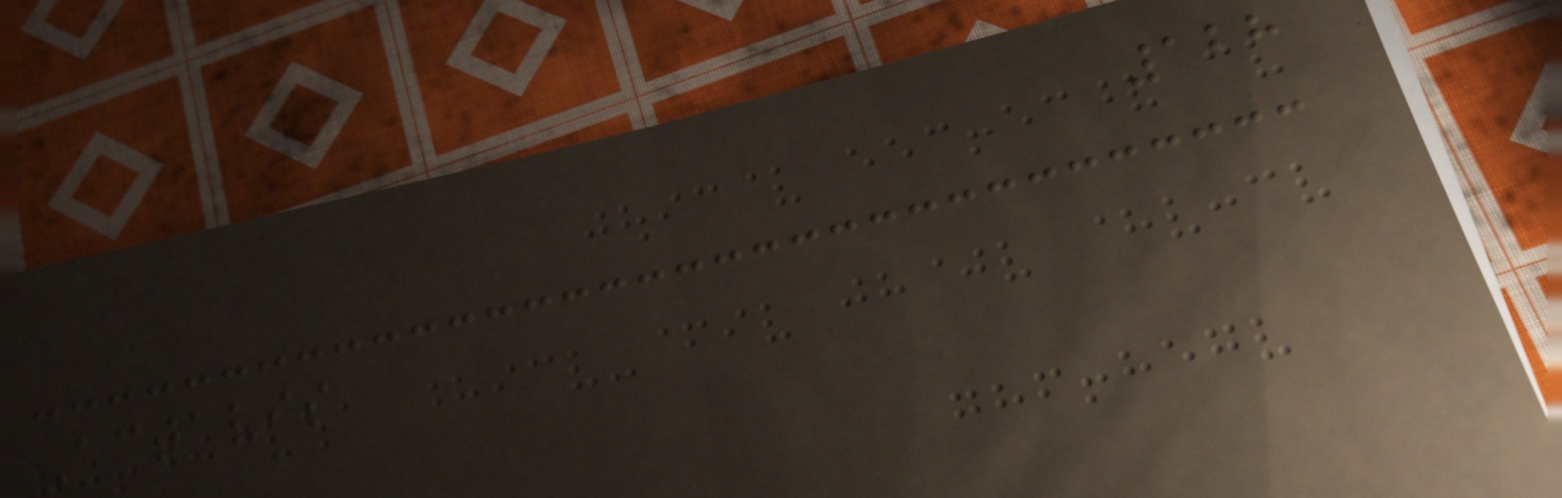128
Actavis
